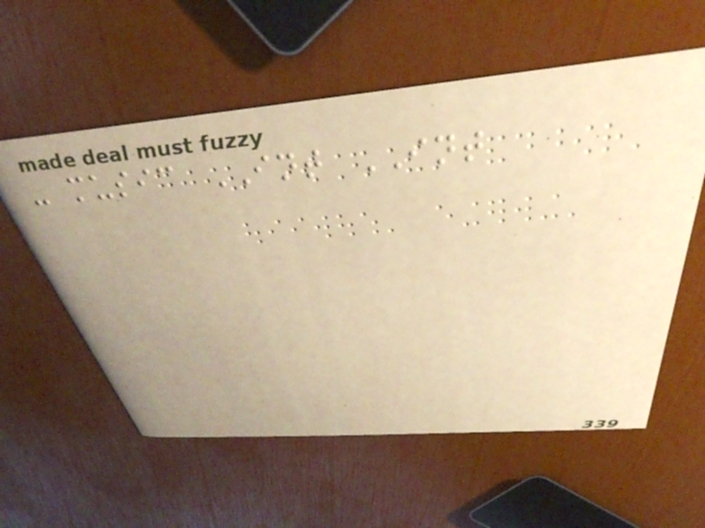- music INT INT
